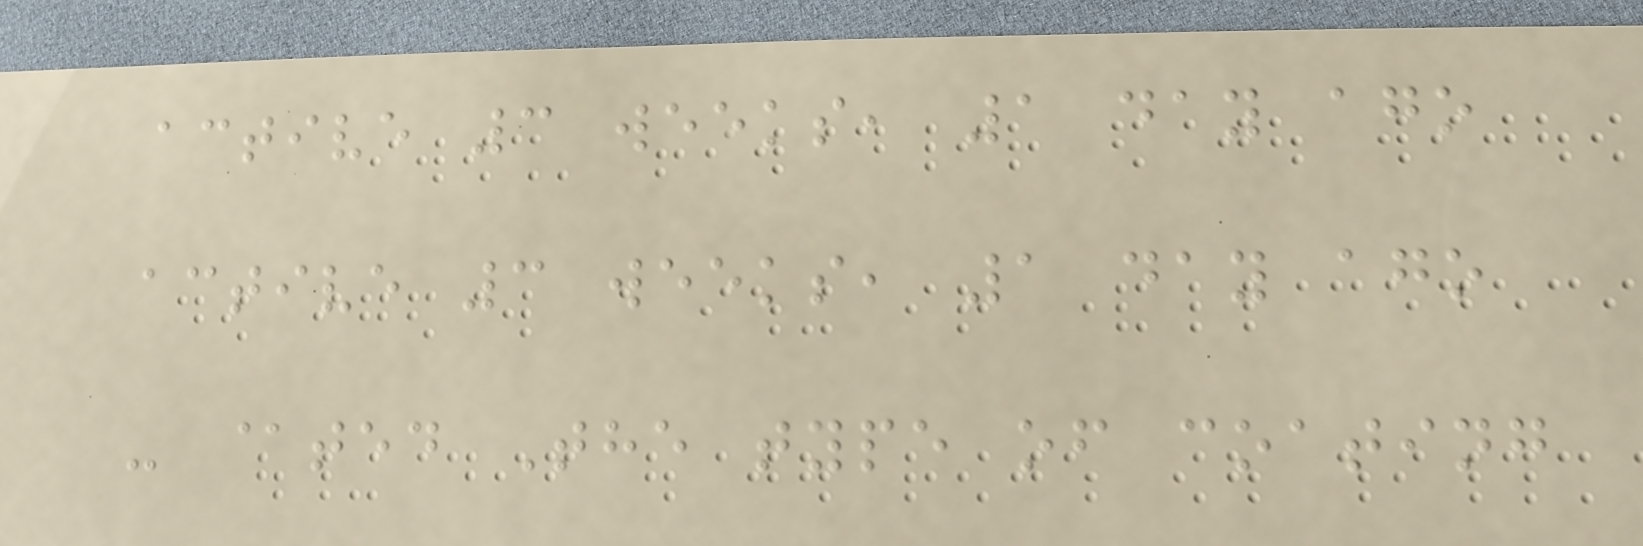active 3 weeks, 1 day ago
active 3 weeks, 1 day ago
- @ted The type of coating
